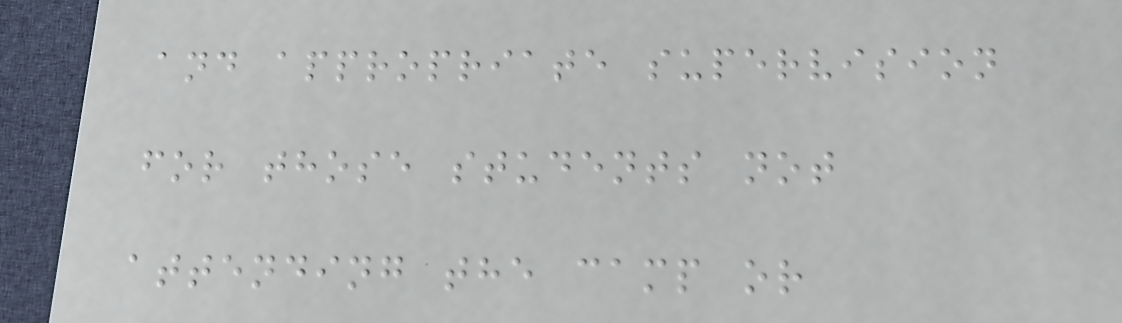and appropriate supervision
for those students not
attending the camp or
